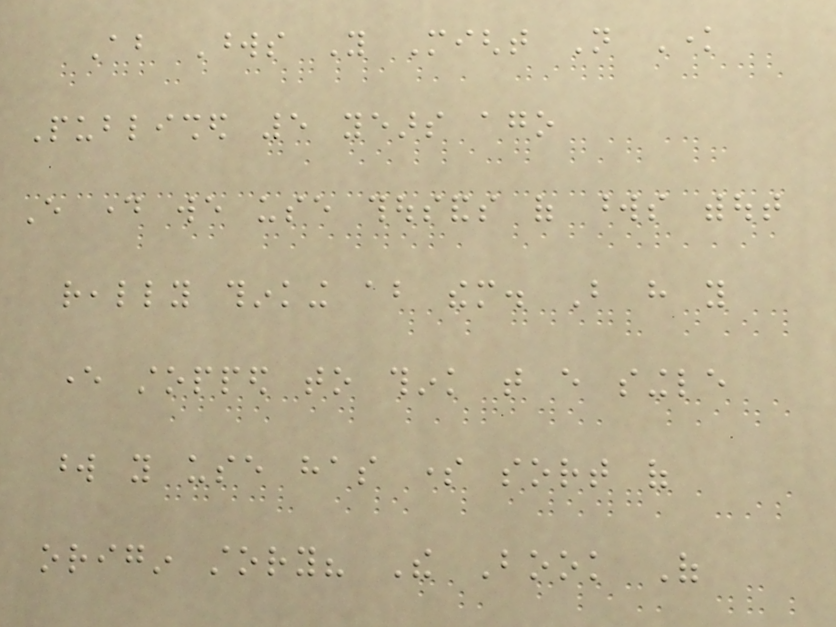About Words You Might Not Know
Published 5 years ago
Every day we use thousands of words without
really thinking about them. But have you
ever stopped to think that every single
word you use has some sort of
origin story? The Book Of
